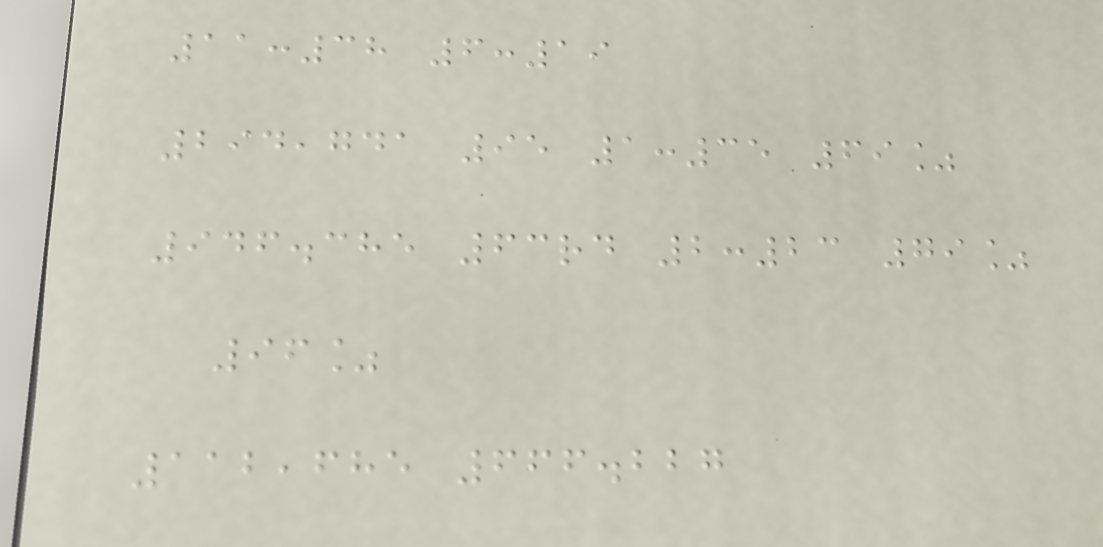11:38 6:19
294,741 95 1:35 69%
946.385 63rd 2:23 79%
96%
112,685 666.227
